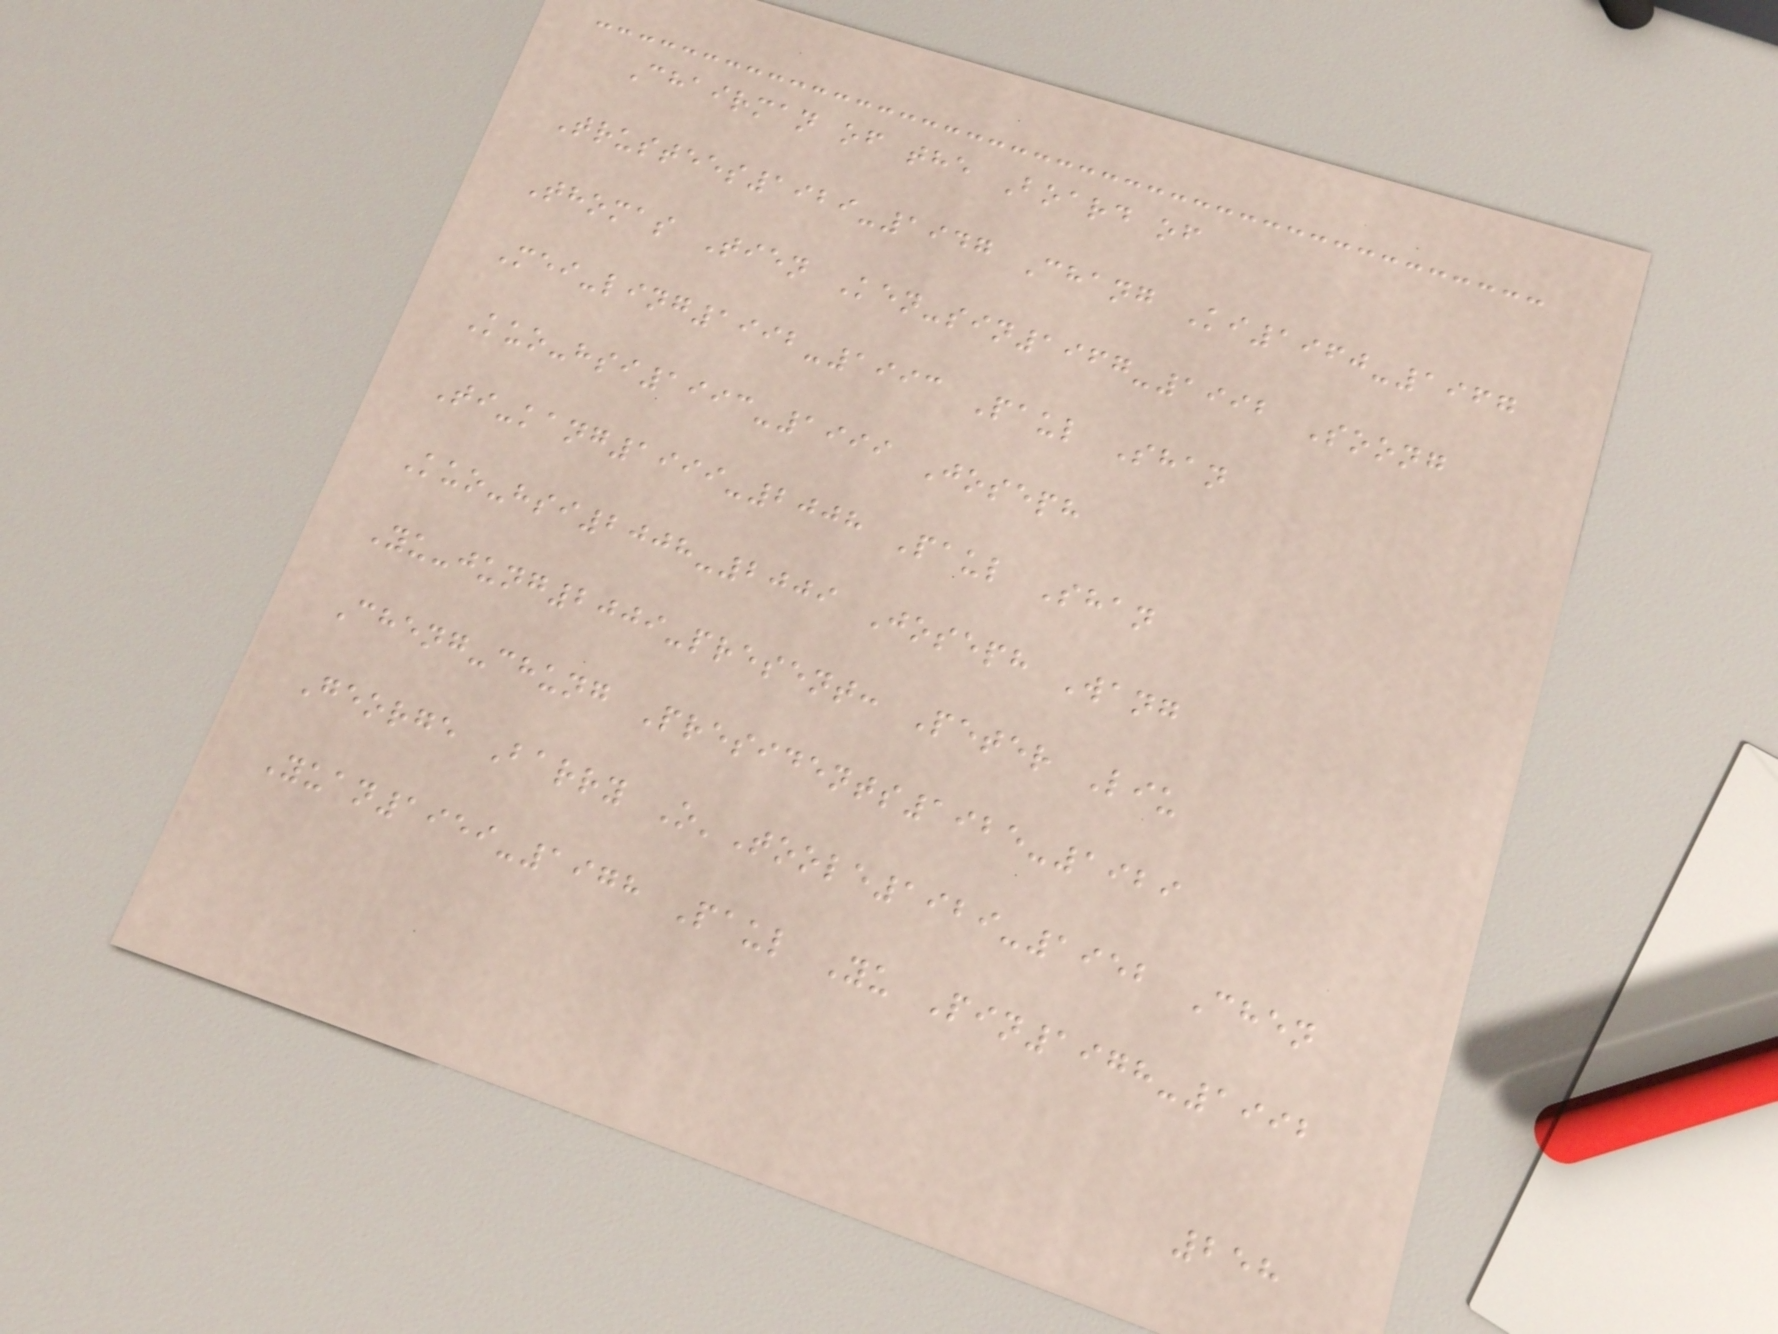Chairman of the Board of
Trustees1929-1947 Chang Ki1960-1967
Thomas Tien Ken-sin1967-1992 Soong
Mei-ling1992-1993 Paul Shan
Kuo-hsi1993-1999 Joseph
Ti-kang1999-2008 Paul Shan
Kuo-hsi2008-2009 Joseph Wang
Yu-jung2009-present: Peter Liu
Cheng-chung Presidents1925-1929
George Barry O'Toole1929-1952 Chen
Yuan1959-1978 Paul Yu Pin1978-1992
258
